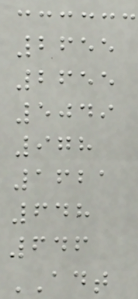2655
2655
5049
978
1621
648
646
ADT
